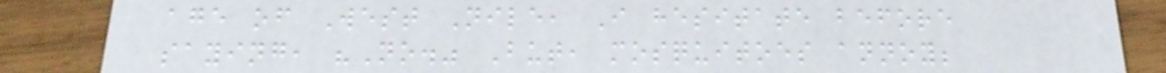age of West Nile, I hesitate before
saying, "No." But, mosquitoes annoy;
